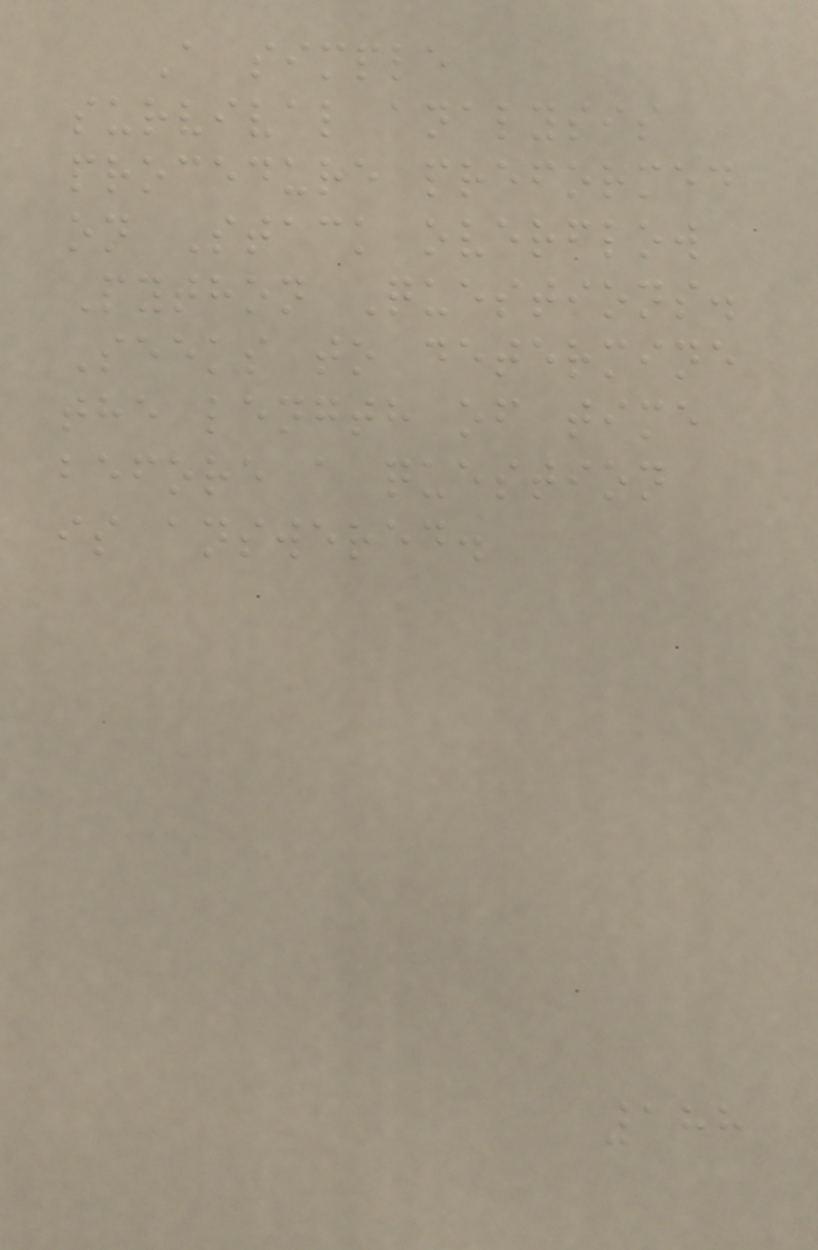A simple
survival analysis
procedure preformed
on Stack overflow
Python Questions.
Seeks to determine
the length of time
before a question
is answered.
188
